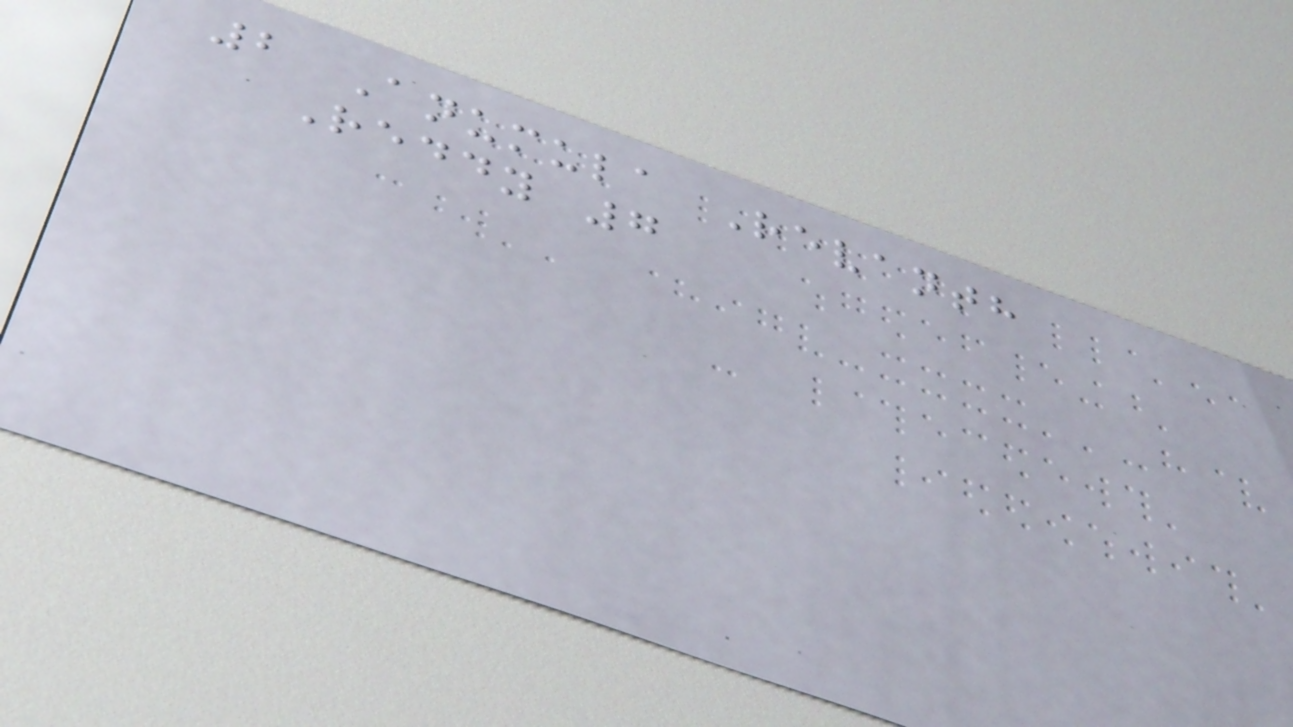2 Anumula Revanth
Reddy 7
